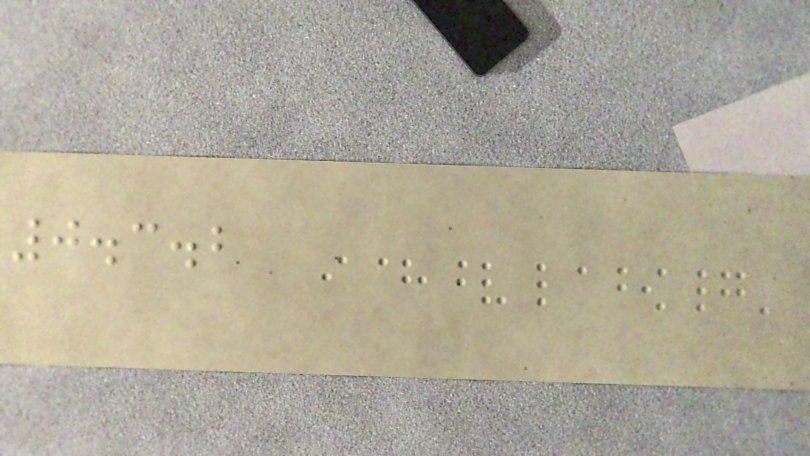0.3.2
